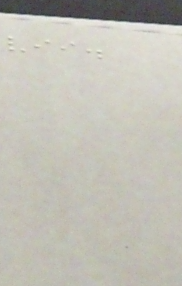vii.
